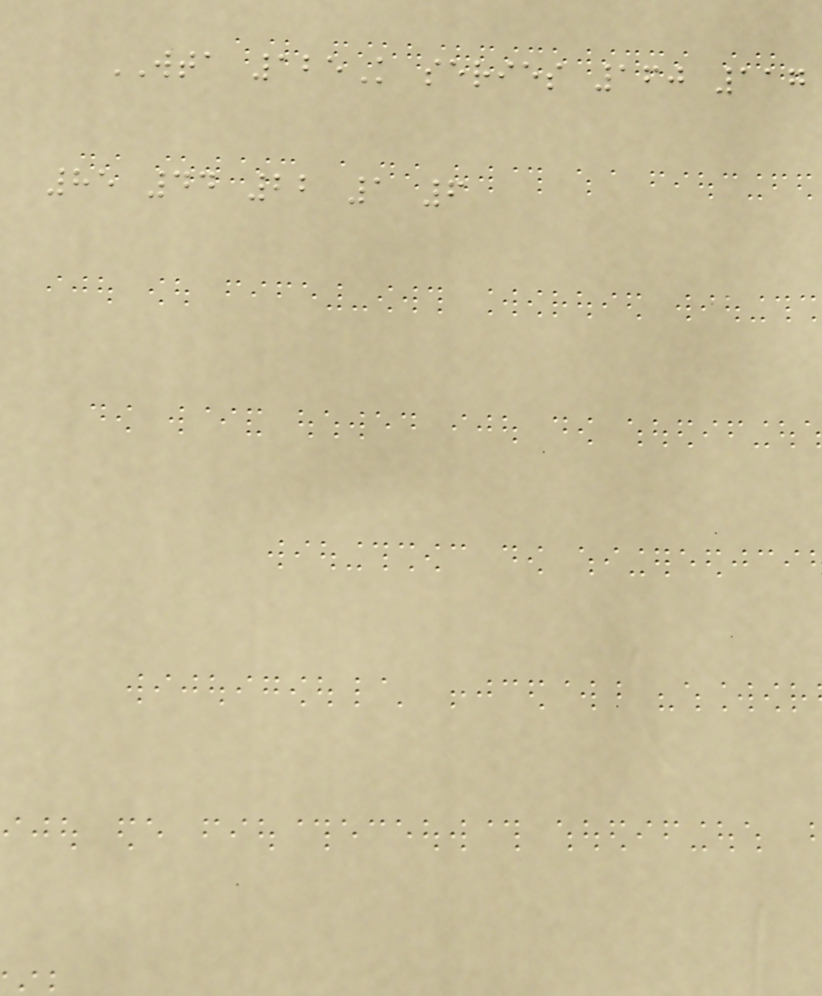WTA 125K series 160 117
85 44 22 1 6
